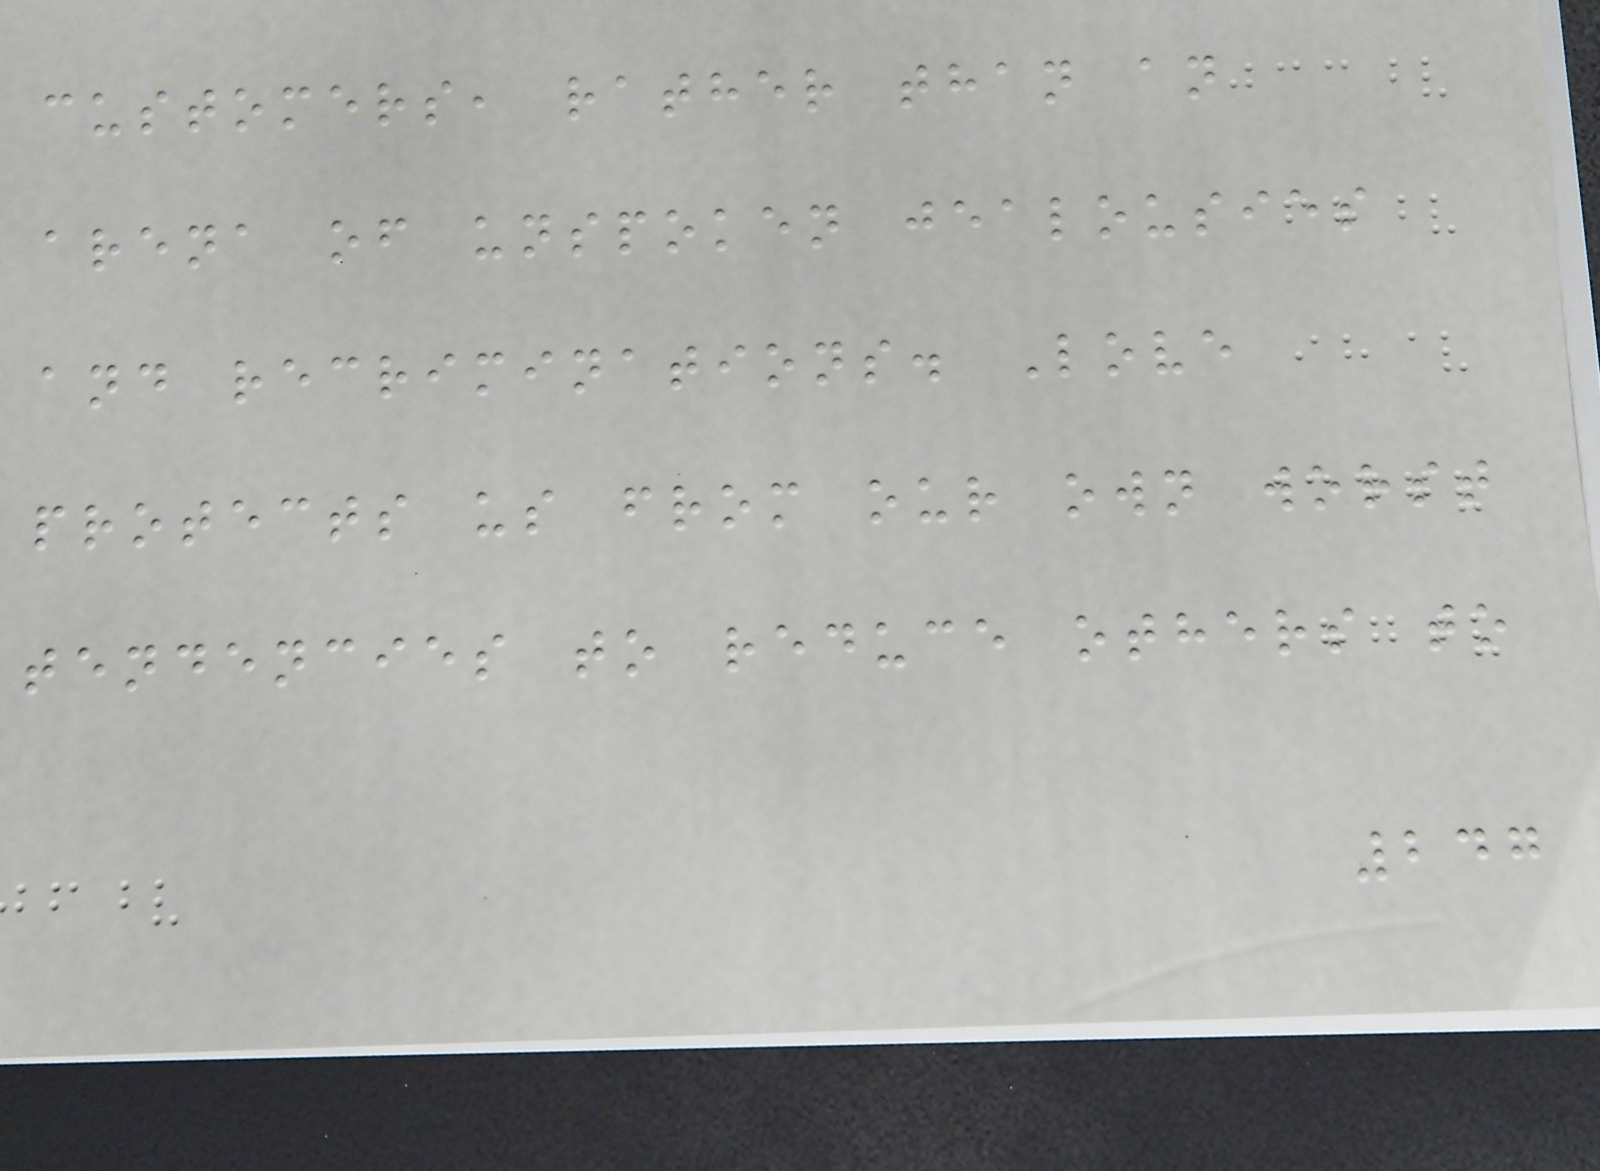customers, rather than an
arena of unspoken jealousies
and recriminations. Love
protects us from our own worst
tendencies to reduce others to
247
